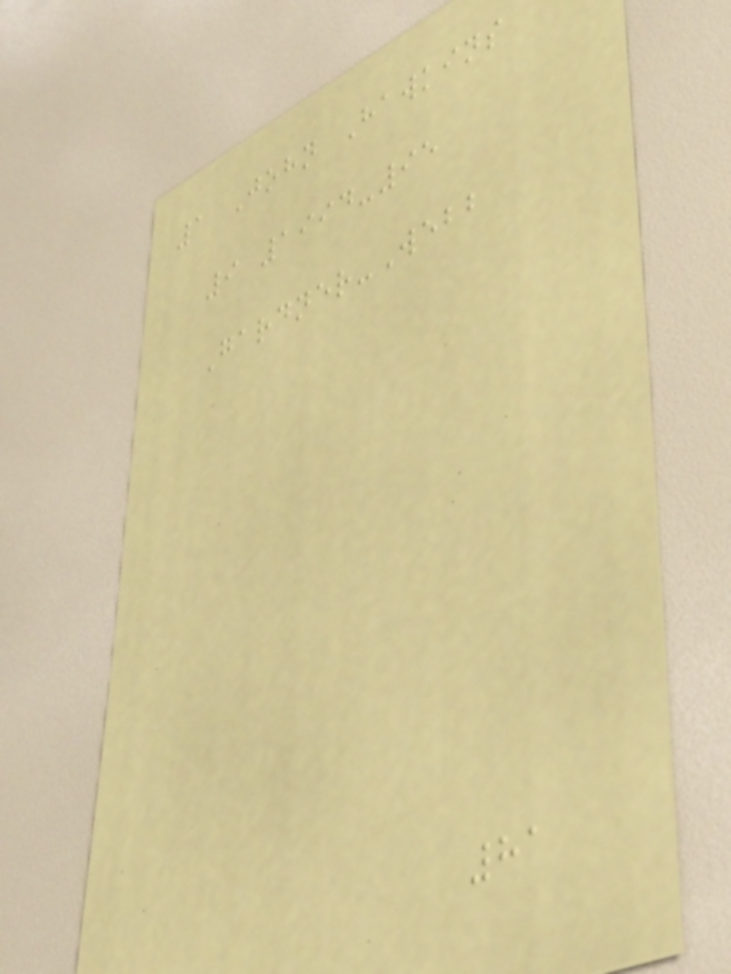1 John Hawkins
9 1994-95
Gardner-Webb
81
